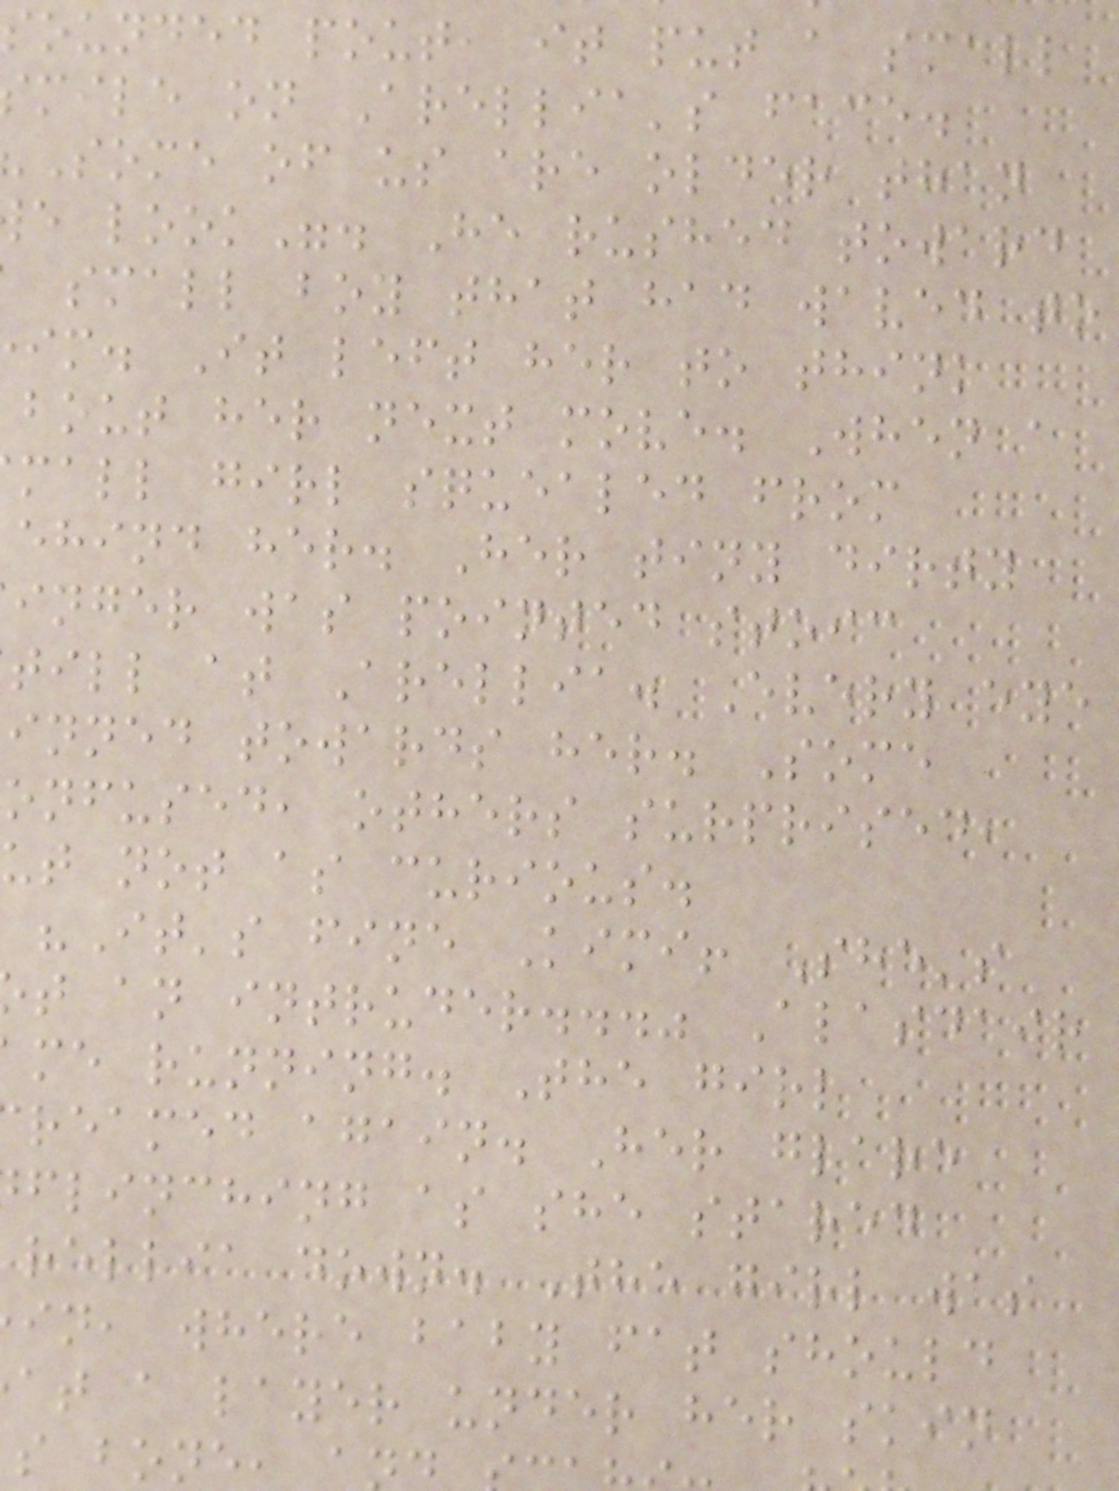sounded pout, it put a small
mile on Arellia's face.
Some of us are older than
e look". He rushed toward
small boy that had waved to
im. It left her to think
bout her next move. When a
mall girl squealed from
ehind her. Her tiny dirty
inger was pointed stoic
till at Arellia. Every eye
inned towards her. Some
onfused, others surprised,
ut not as curious.
"It's fine Kimi! She's
t an intruder..." Alasdair
me running. The girl
reamed again. Her glare
flinching as she stared
rellia down. The girl was
in, where baby fat should
at a layer under her skin
s bone,
